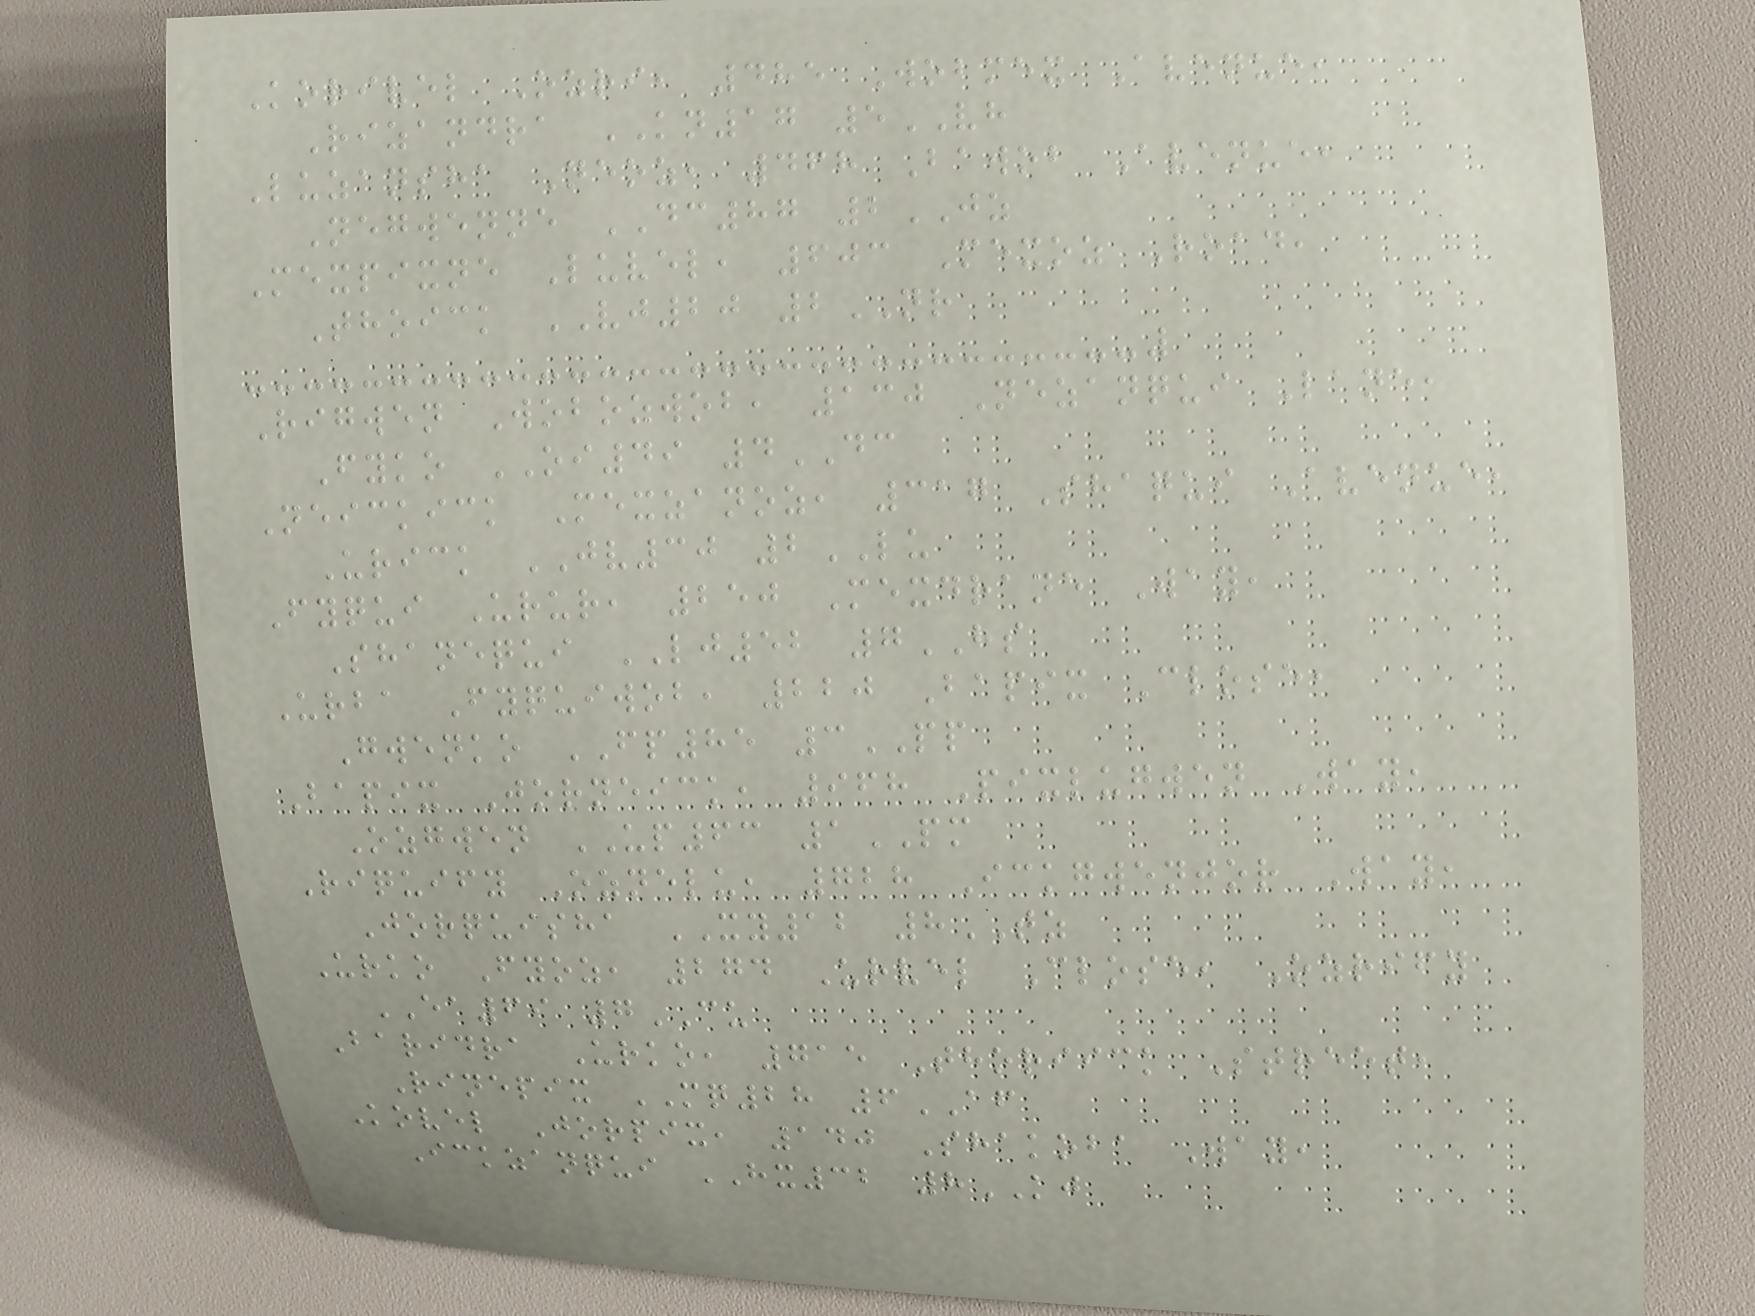Korivel Ozri, 485 Wobmex Avenue,
Rizandra KN17 5VH
Luzansha Neoz, 468 Bawob Avenue,
Negwenne DC87 2JZ
Mexpixne Luvel, 603 Mexoz Road,
Thoick VJ20 2NR
Rigwen Wobozwob, 130 Nezanqui Lane,
Fyko OI49 4DC
Neickick Mexzanoz, 317 Shaqui Avenue,
Urick JV30 2LU
Fyqui Urur, 250 Mexdrane Way,
Shanequi LJ52 7HS
Urba Fyquiwob, 220 Bapix Close,
Gwenko FP85 3PP
Bapix Jorneick, 968 Pixlugwen Way,
Ozgwen UP63 1PM
Riquify Oznelu, 728 Ickgwenjor Way,
Jorquisha XY12 8TZ
Urko Fyoz, 274 Urvel Close, Ozrify
EA69 7CU
Baridra Urko, 715 Thoriick Street,
Rinepix MQ28 6AF
Kovel Jorpix, 140 Shakoba Way,
Ickzanqui HX32 8KJ
